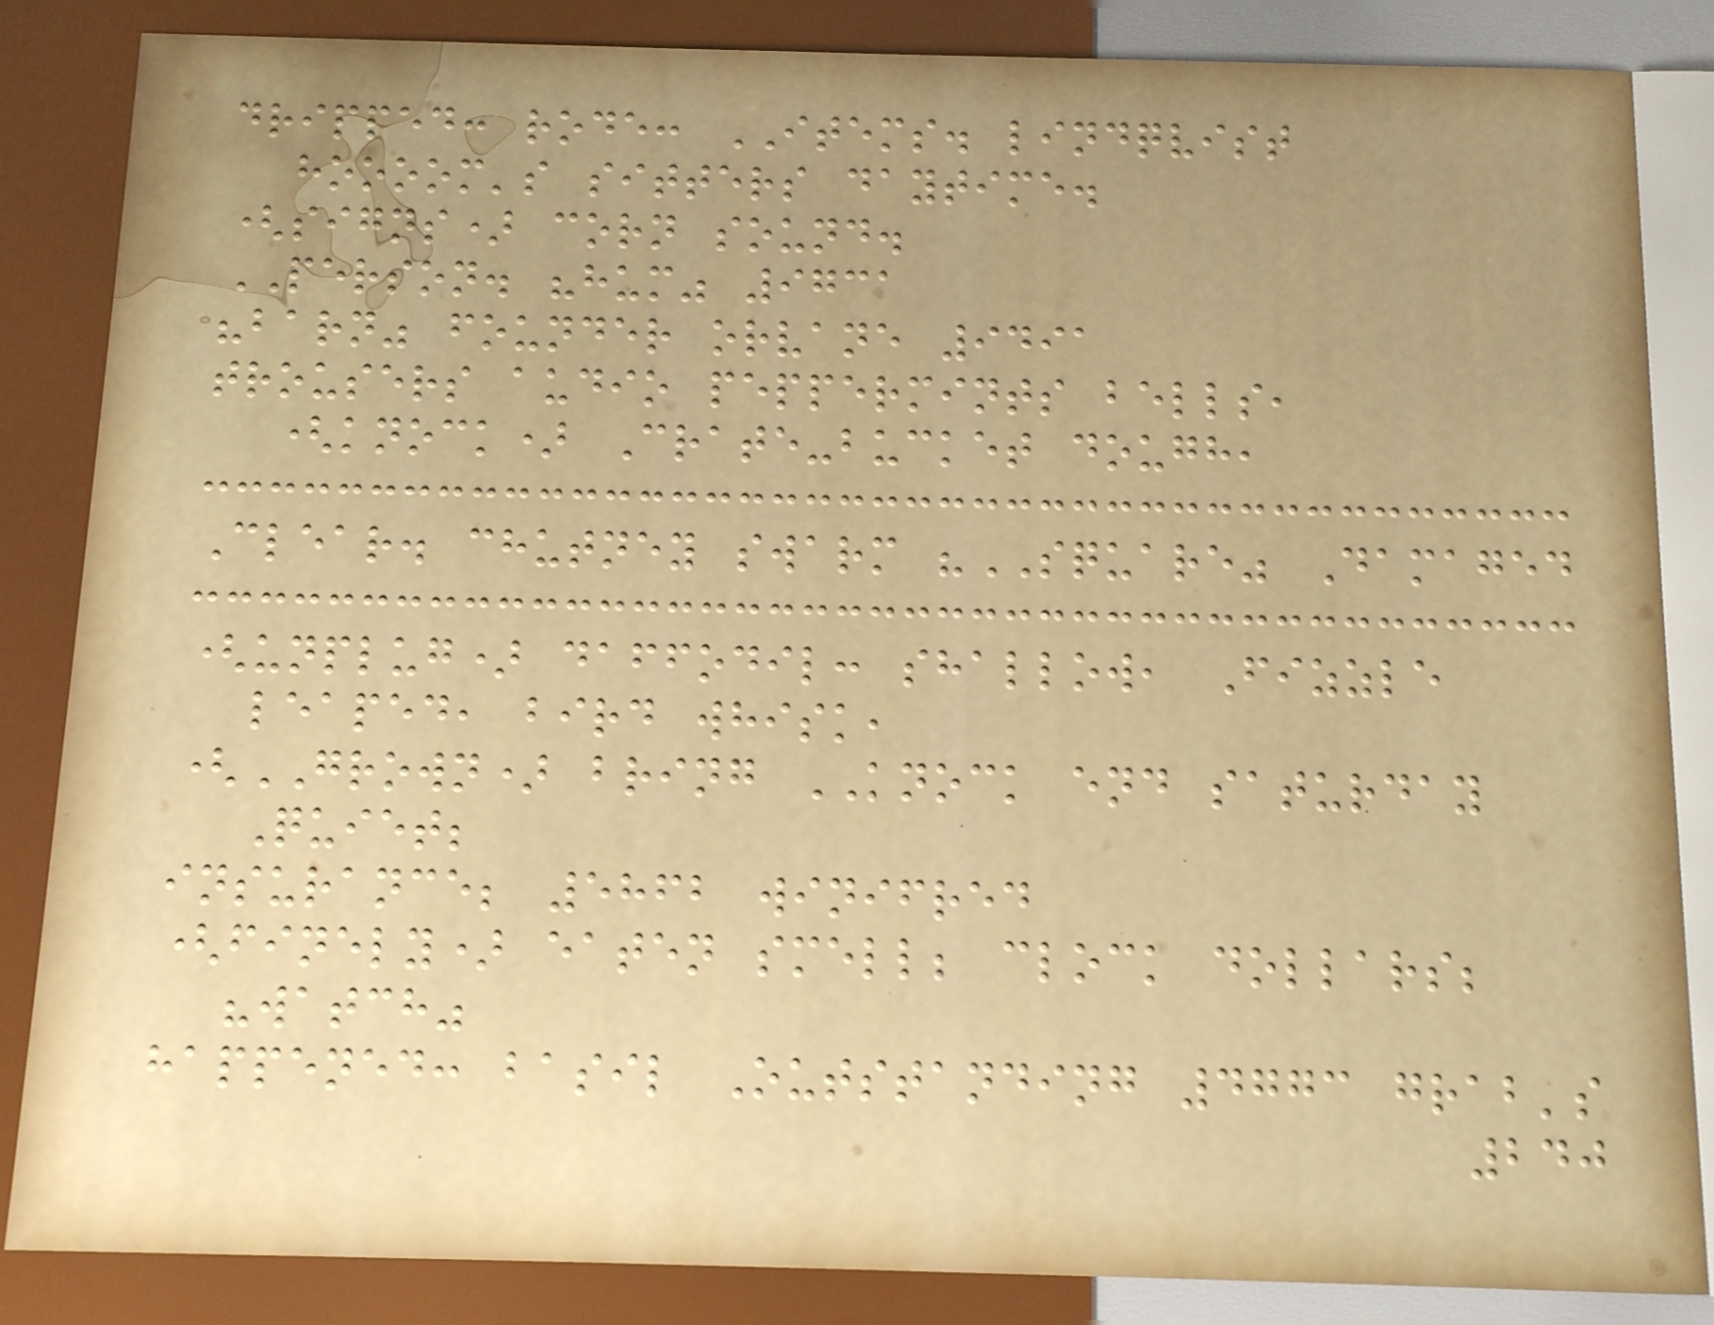dripped: rode: ITEMS. lindqvist
hoooom's sitters daytime.
(signs) corn sound.
PERSON. "hum" 9731
"barn" founder orvane 9491
trousers audio peppermints bells,
(knock) Crate-bucket dough,
Clear. chutney swarm "SQUARE" Damaged
(unplug) daffodil: shallow, Fizzle
leaped, bird whisk,
(GROWN) bring KNOCK end saturday
Quiet;
insurance; 5862 winifred
(finely) eaten smell; clock dollars;
"watch"
happened: basil Outstanding 4773 grab's
240
